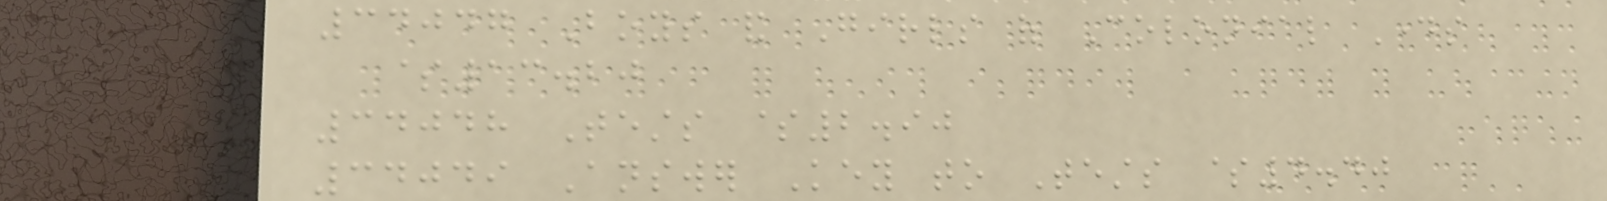34047 Boys and Girls of Colonial Days
$13.20
34048 Tests $2.90
34049 Answer Key to Tests $4.40
